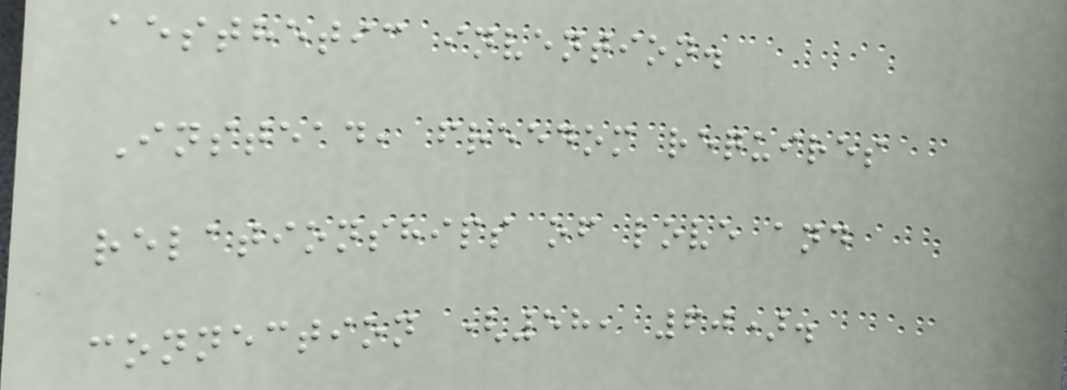aesthetic invention.
Instead, freedom requires
relationships of love and
connection (58, 60).
